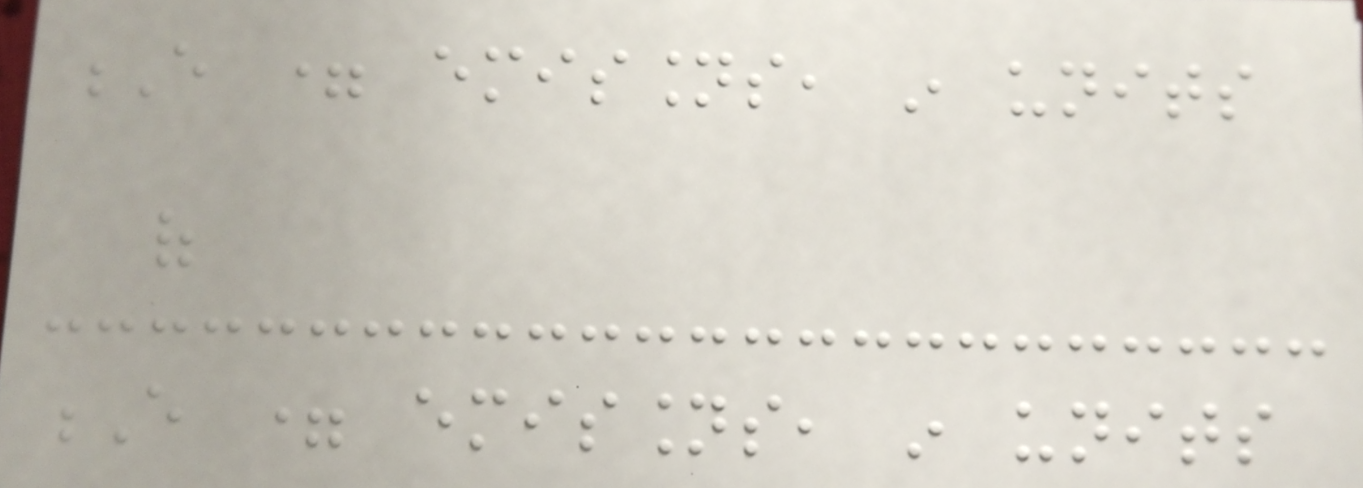E = emissions, in units
of
E = emissions, in units
